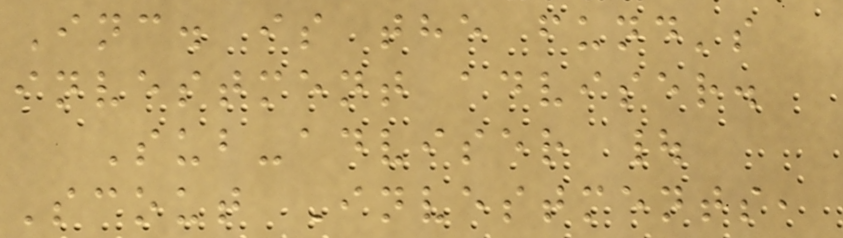Inc. is the fund's
investment adviser.
Sub-adviser |
Scout Investments,
